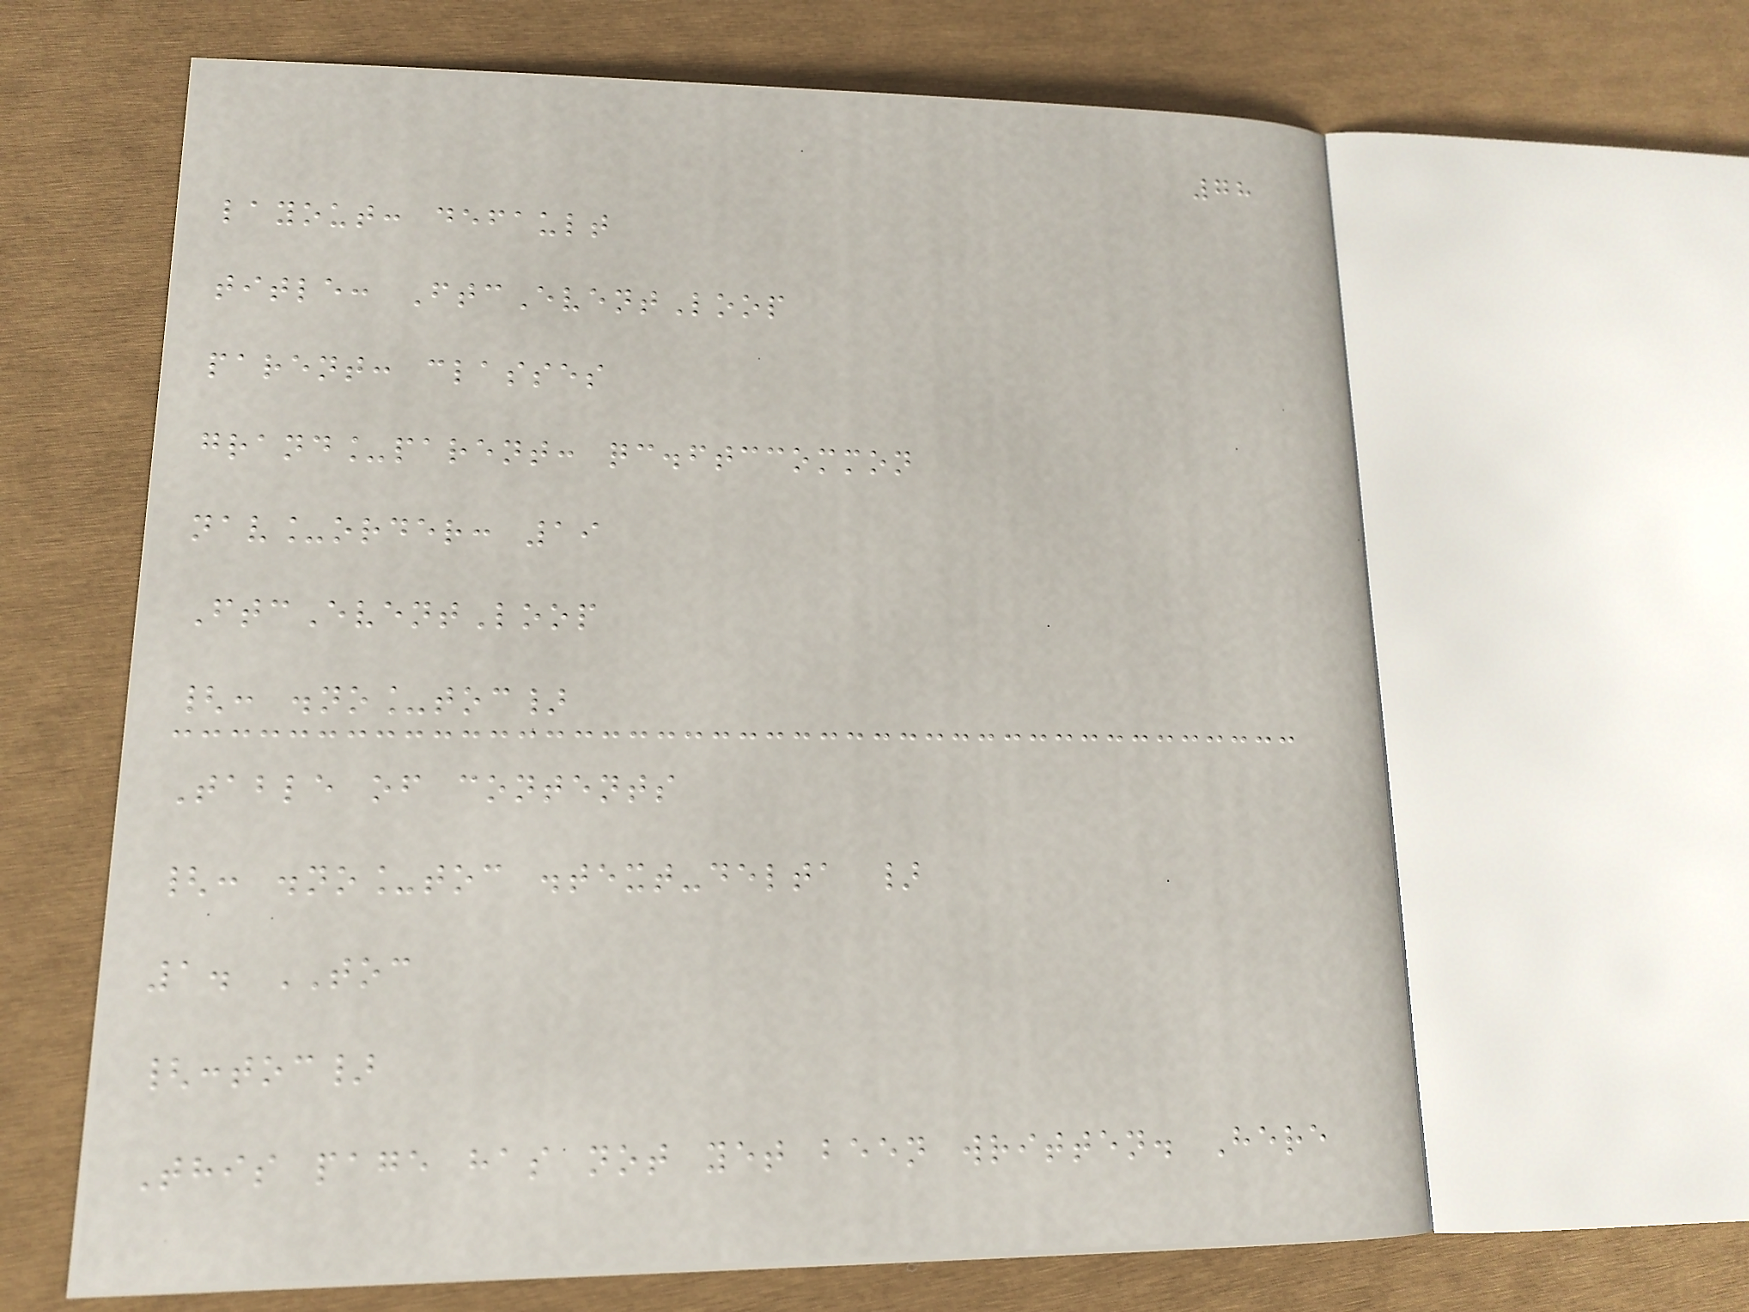78
layout: default
title: FtcEventLoop
parent: classes
grand_parent: qc.ftccommon
nav_order: 19
FtcEventLoop
{: .no_toc}
Table of contents
{: .no_toc .text-delta }
1. TOC
{:toc}
This page has not yet been written. Here
